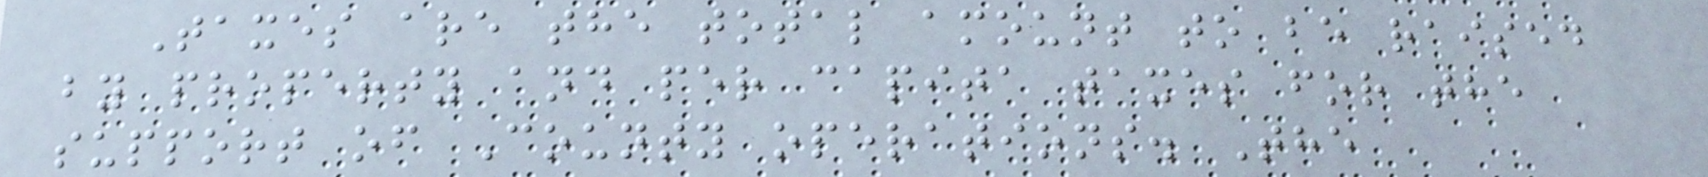Taxes are the total amount to be raised
by property and per capita taxes for the
support of County operations. The
